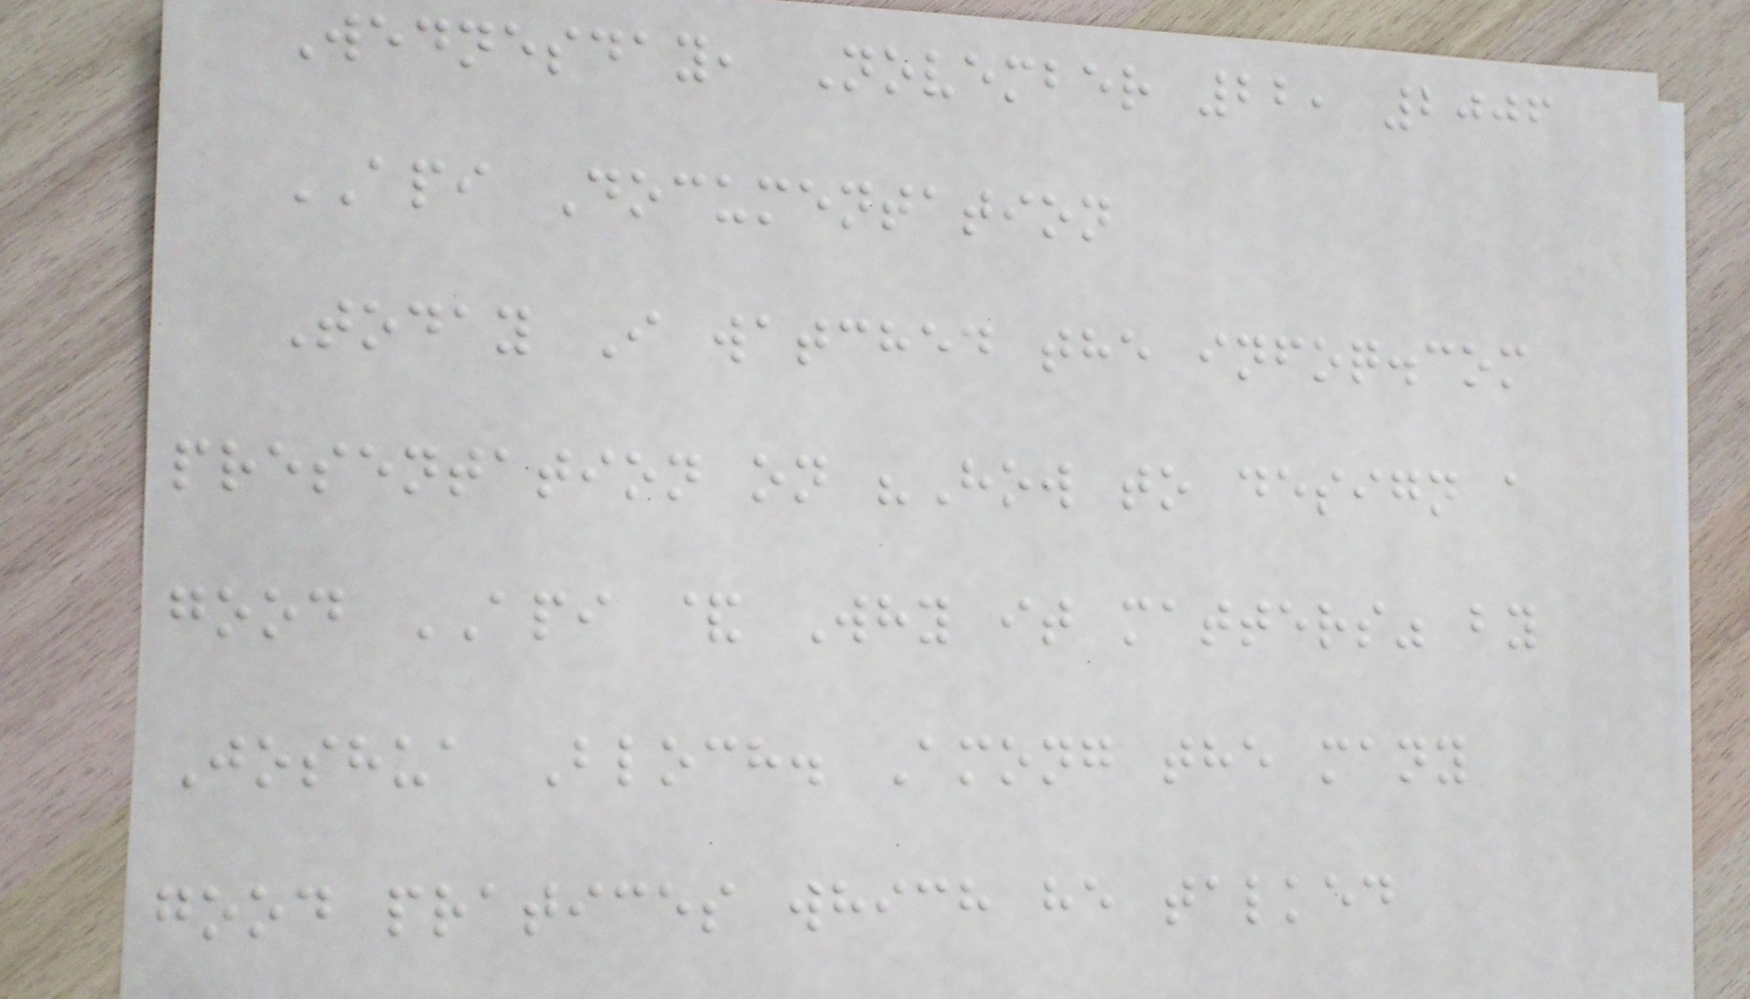Wednesday, November 22, 2006
API Documentation
Today I watched the infoq.com
presentation on "How to design a
good API & Why it matters" by
Joshua Bloch. Among the many
good pratices which he talked
